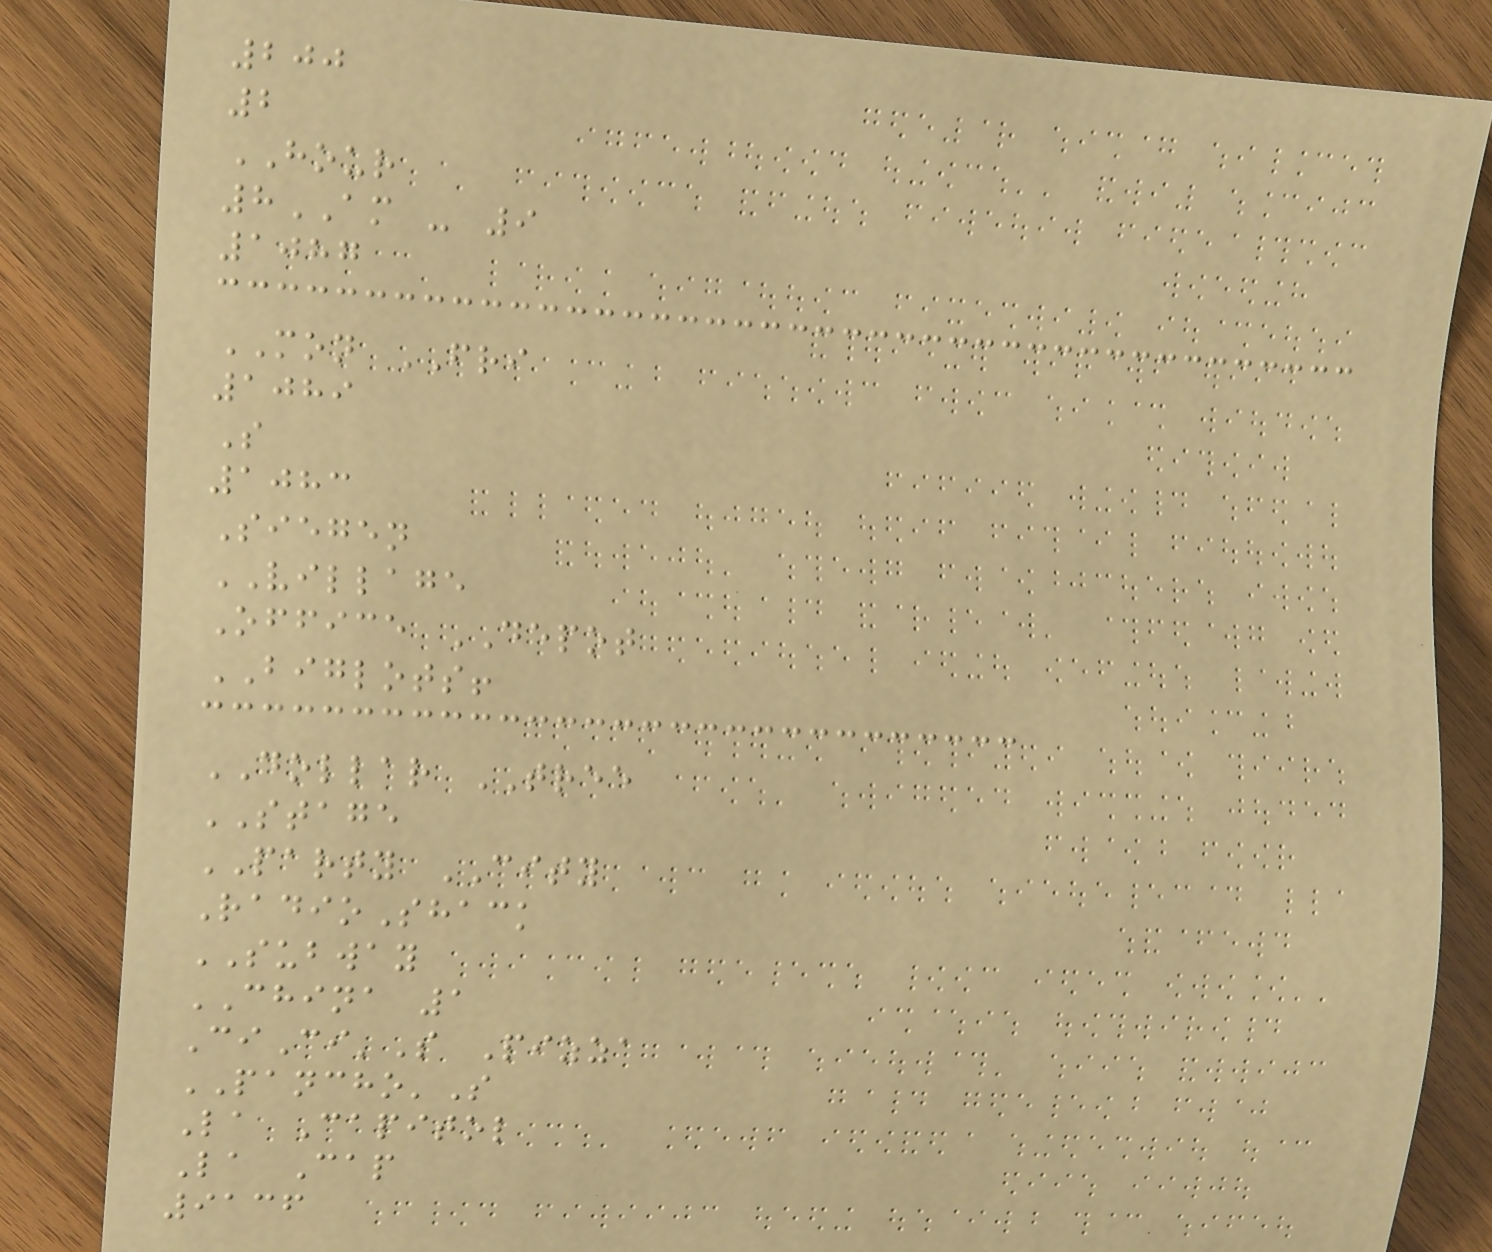200
2
HOUR
8AM - 9
1087
MON FRI
1089
S
1083
Siegen
VILLAGE
Office DEPOT
BIGLOTS!
DOLLAR TREE
STAGE
PARTY CITY
RadioShack
SUBWAY
CHINA 1
CiCi'S Pizza
PANCHO'S
La Capitol
La Cap
9136
